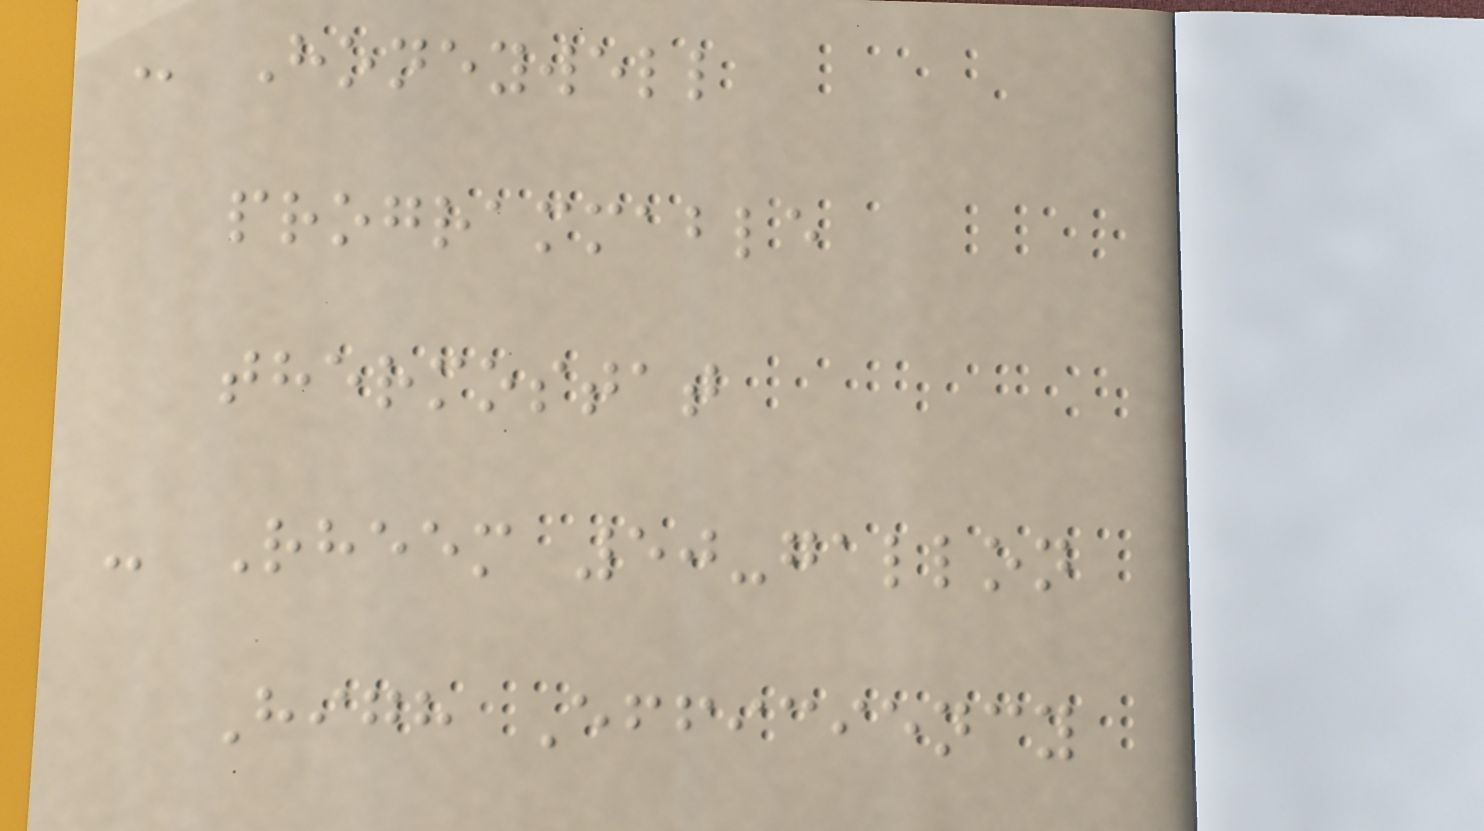- Honeywell
programmable
thermostat
- Rheem 50-gallon
High Efficiency
